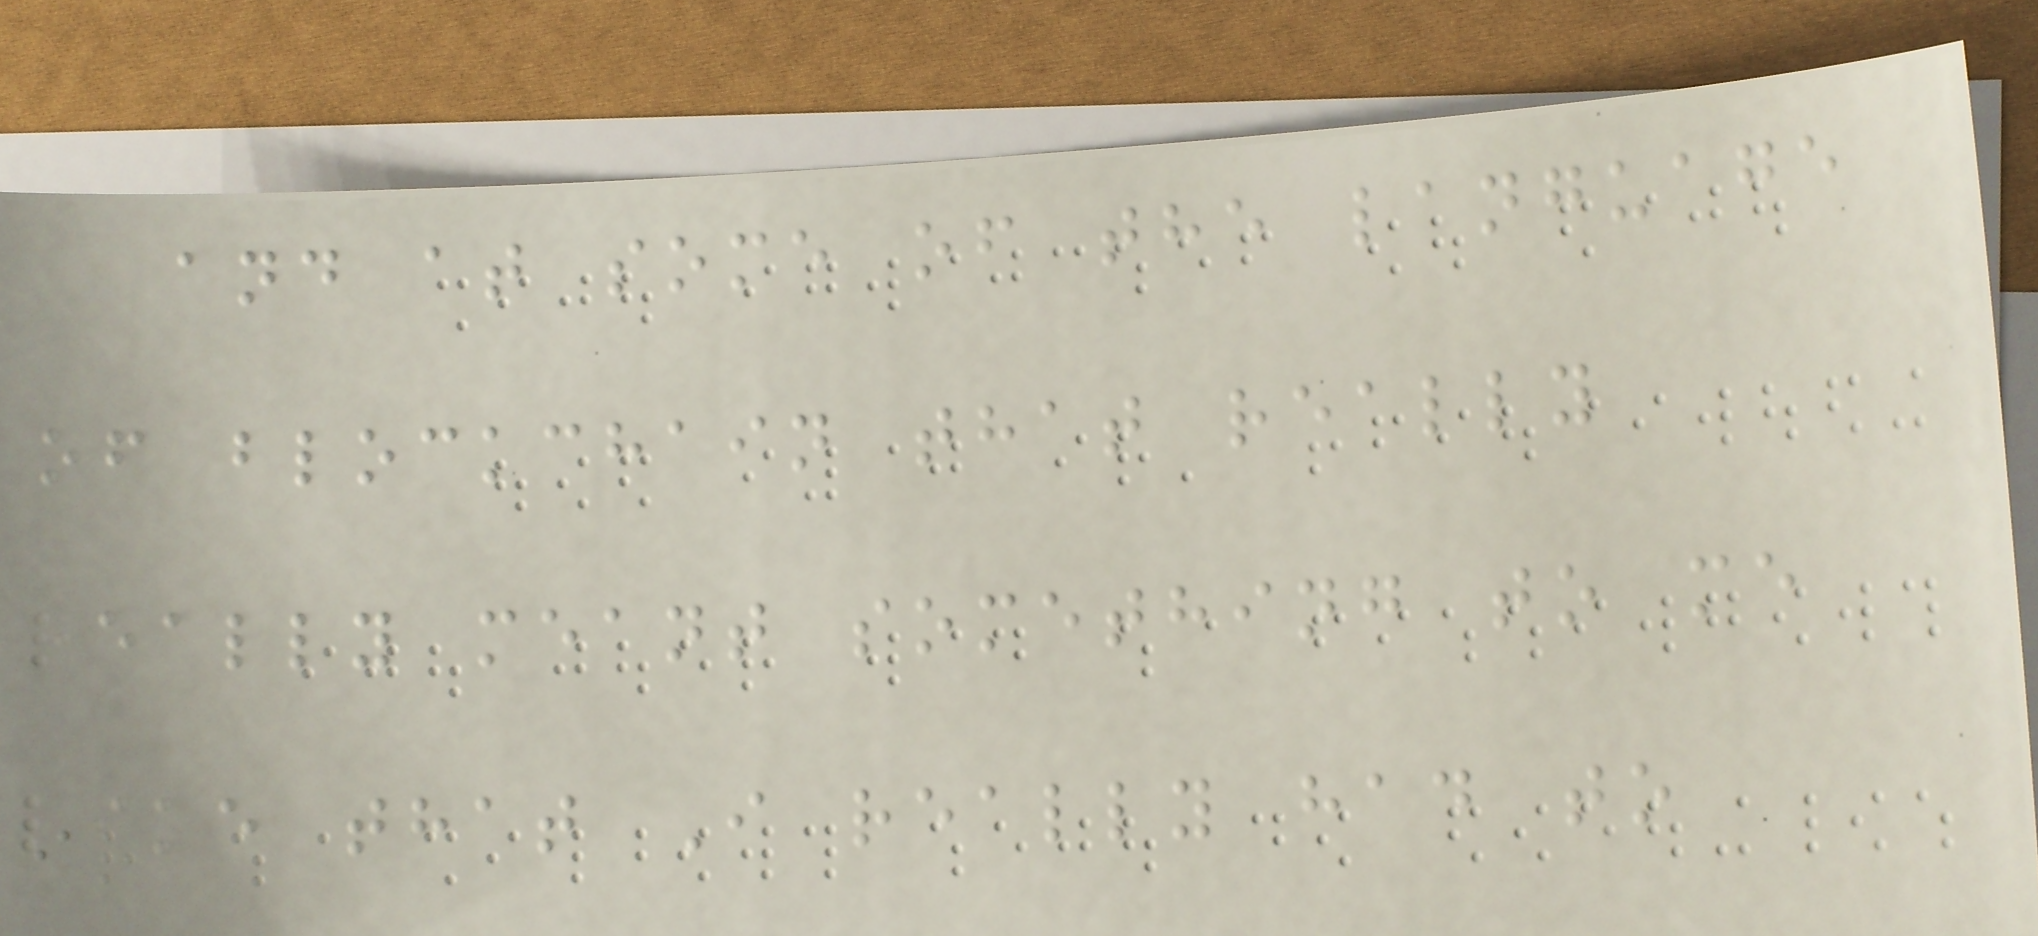and at some of the language
of blockchain that really
really meant something to me
like that I really had to
